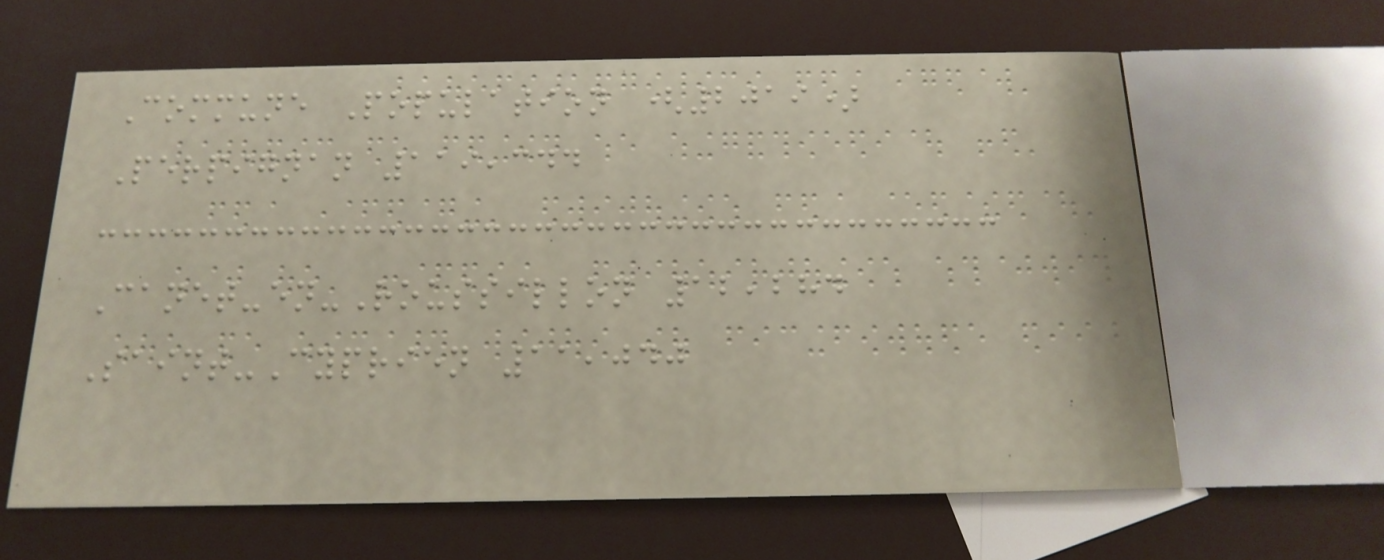Commune Population (2019)
Perpignan 119,344
Canet-en-Roussillon 12,284
Saint-Cyprien 11,040
